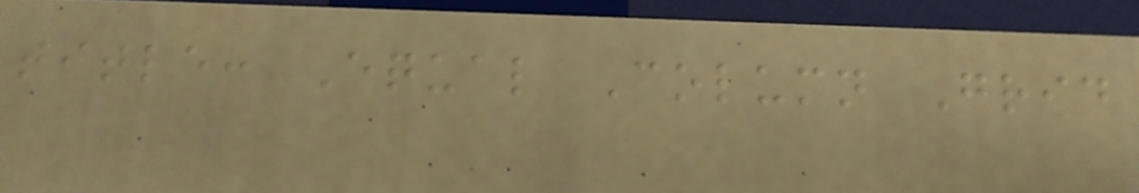title: Equal Column Grid
